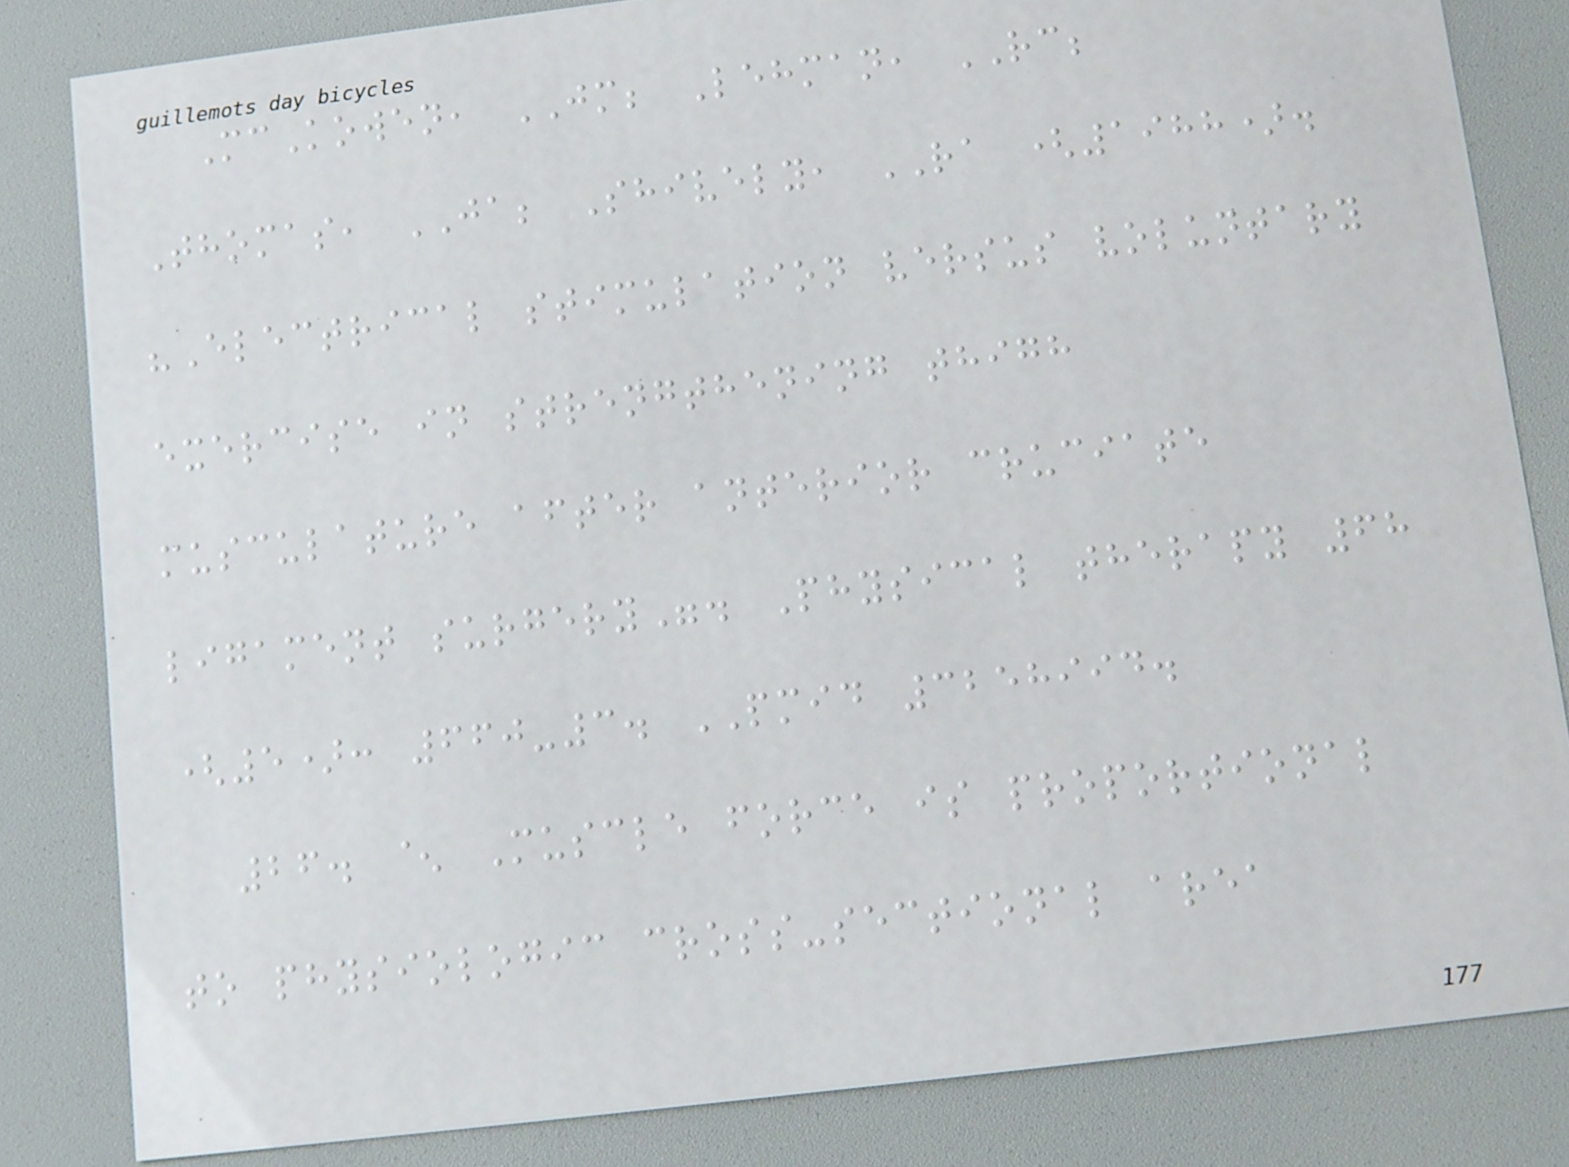McKowen, JM; Lehman, RC;
Thomas, JA; Shively, RA (1988).
"Electrical stimulation versus voluntary
exercise in strengthening thigh
musculature after anterior cruciate
ligament surgery". Physical therapy 68
(5): 660-3. PMID 3258994.
26. ^ Muscle force is proportional
to physiologic cross-sectional area
